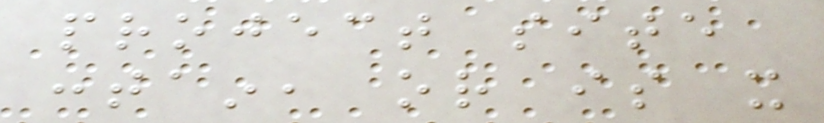project site
contain, or is it
